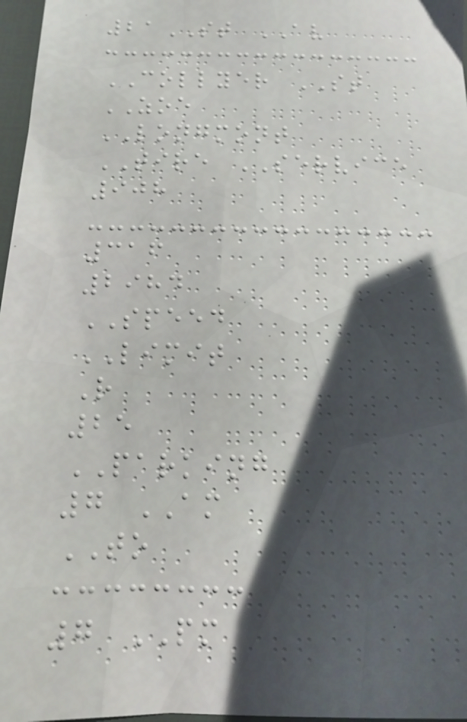21ST AV
COLLYER ST
ZOE
LONGMONT
TIRE SERVICE
908
316
2984
SPEED
LIMIT
R
25
PARKING
7 AM
TO
7 PM
